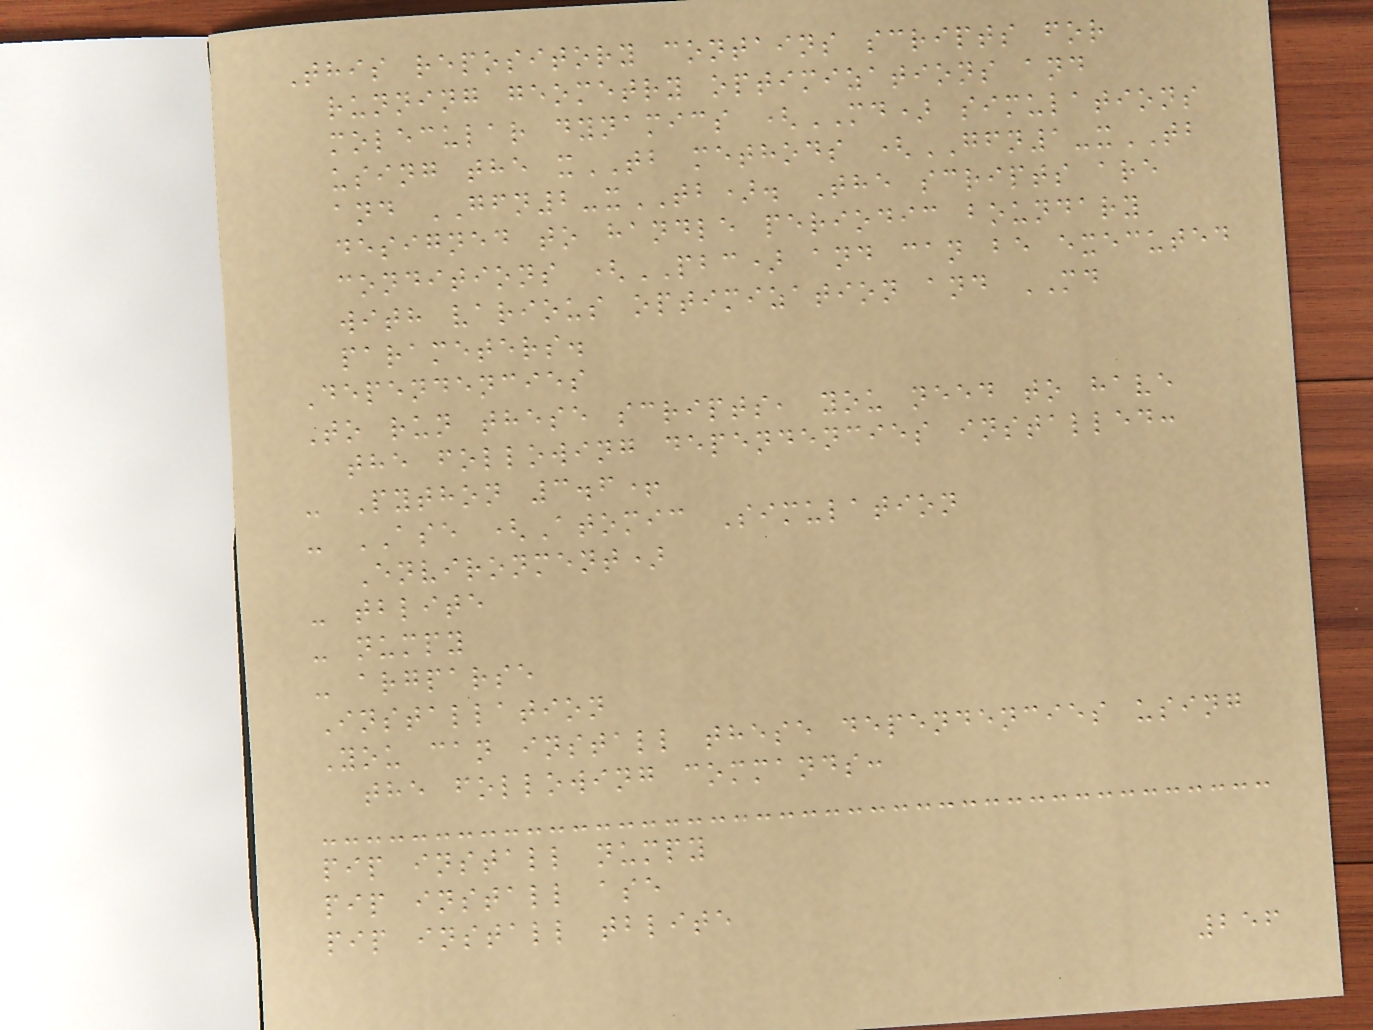This repository contains scripts for
running geometry optimizations and
molecular dynamics (MD) simulations
using the xTB methods (GFN1-xTB
and GFN2-xTB). The scripts are
designed to handle periodic boundary
conditions (PBC) and can be executed
with various optimization and MD
parameters.
Dependencies
To run these scripts, you need to have
the following dependencies installed:
- Python 3.6+
- ASE (Atomic Simulation
Environment)
- tblite
- numpy
- argparse
Installation
You can install these dependencies using
the following commands:
pip install numpy
pip install ase
pip install tblite
256
